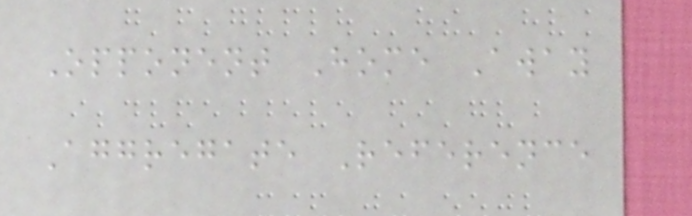Opponent Home Away
Aggregate Reference
